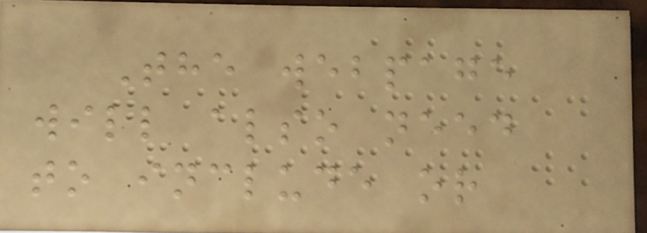The webpage
will also need
to include or
